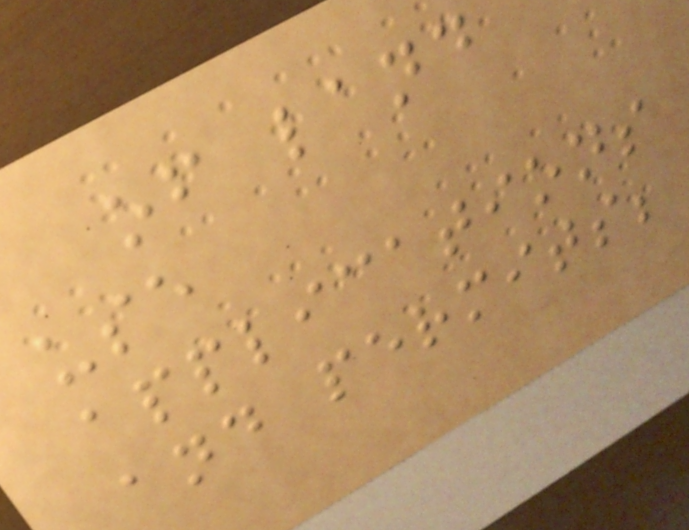of land
use
applications
and permits;
